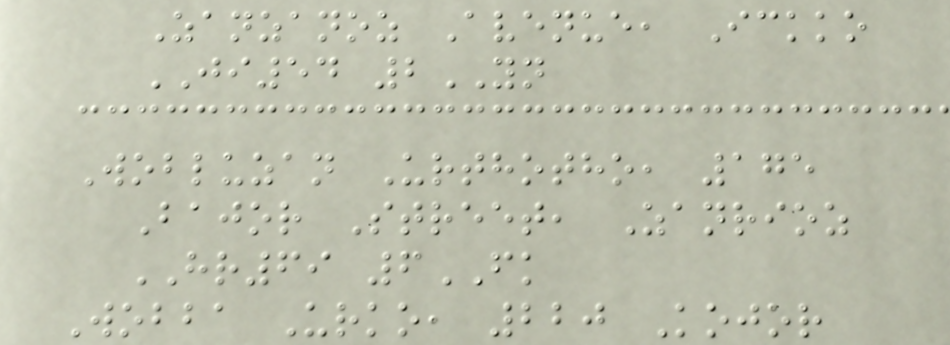Zanzanoz Avenue, Ickko
JI54 2YN
Wobluzan Urthotho, 175
Bajor Street, Zanrioz
HR69 6FK
Wobba Urko, 220 Kojor
